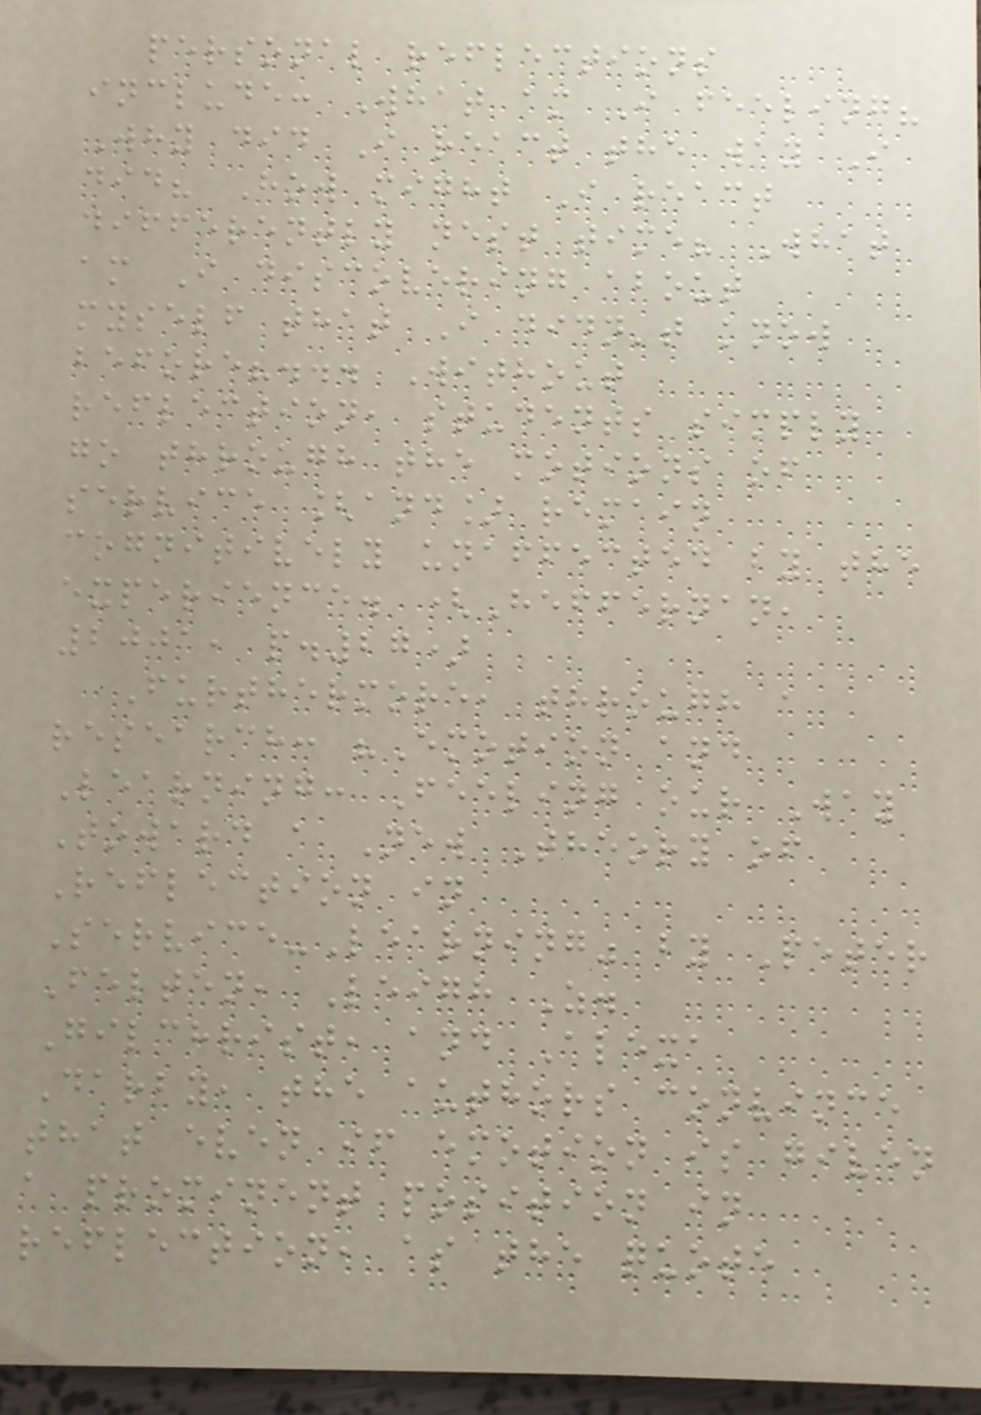personal reflections
include: What am I feeling?
Why did I react the way I
did? How might I react
differently nest time? What
am I discovering about
myself that I didn't know
before?... Without
reflection, students simply
go through the motions of
service [and] remain
cognitively unaffected by the
experience. (Heffernan,
2001, p.27)
Furthermore, through a
research: "Emotion and
Learning: Feeling our Way
Toward a New Theory of
Reflection in
Service-Learning" by Peter
Felten, Leigh Z.
Gilchrist, and Alexa
Darby, the authors convince
that even if emotion is given
a prominent position in
reflection, as the quote
